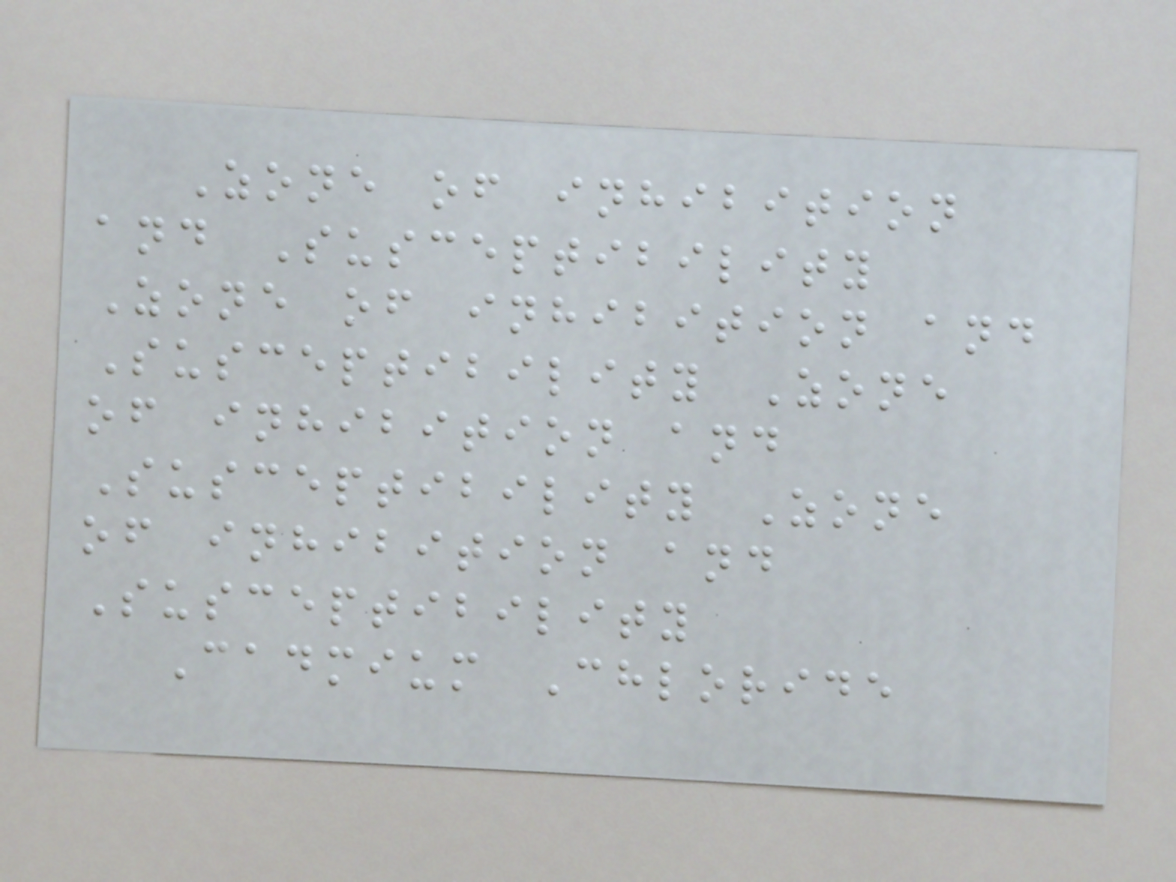Zone of inhibition
and Susceptibility
Zone of inhibition and
Susceptibility Zone
of inhibition and
Susceptibility Zone
of inhibition and
Susceptibility
Cadmium Chloride
